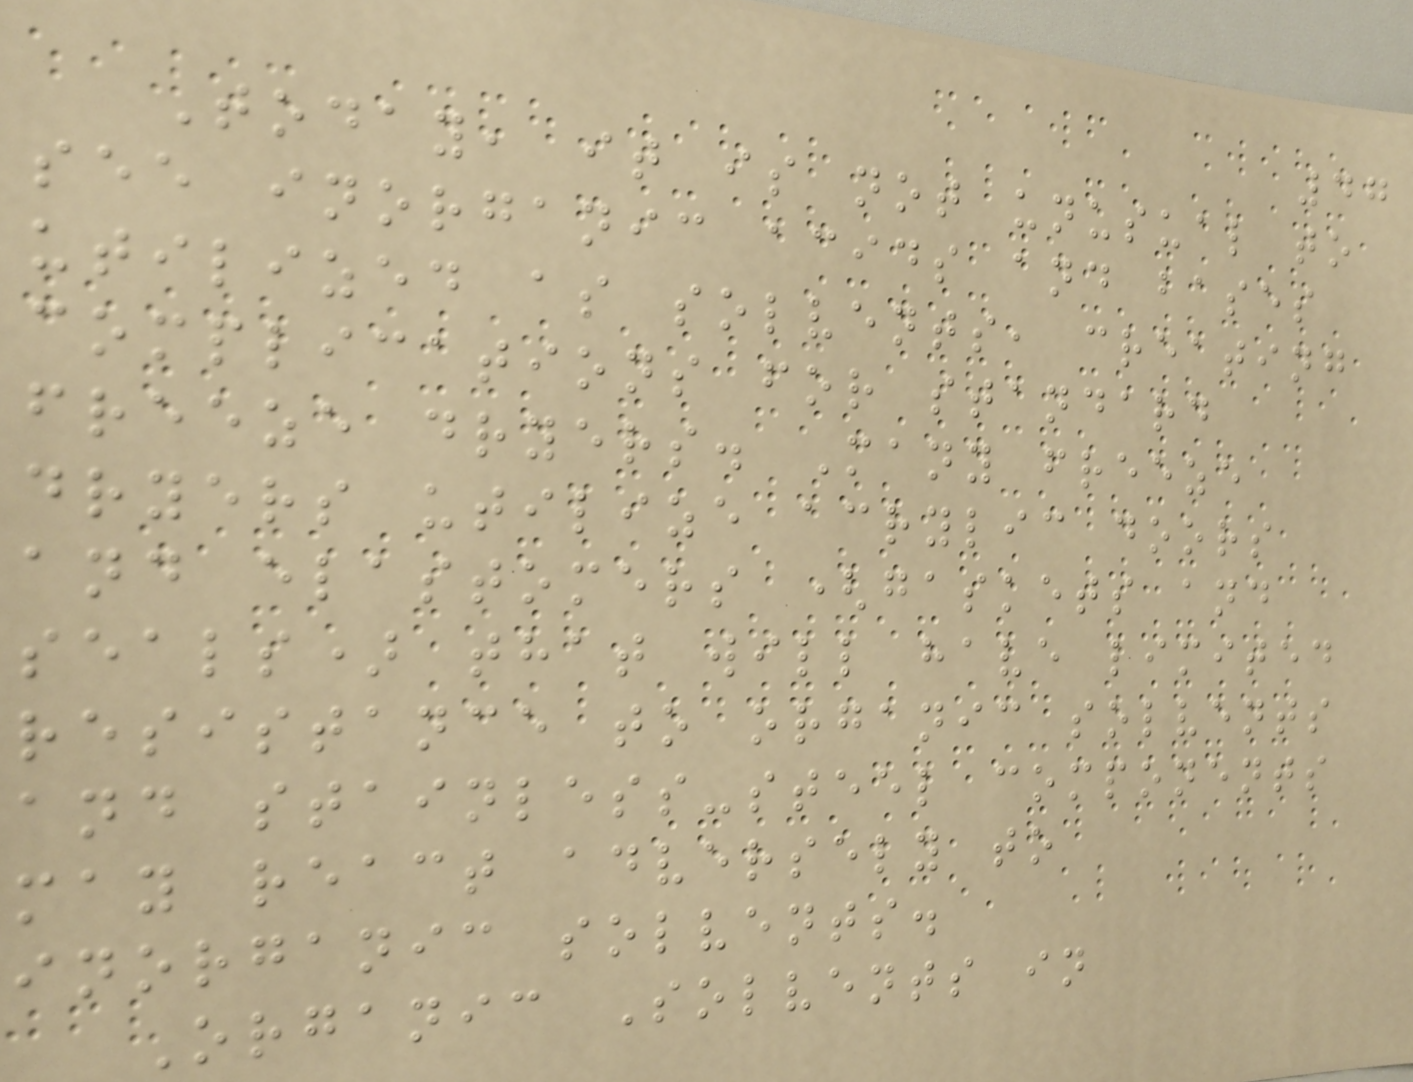47
Today, it is not unusual to
see inorganic acids and bases
utilized as solvents, creating
complications for standard
freeze dryers. Many freeze
dryers utilize acrylic doors
and elastomers (gaskets and
seals) that will have limited
resistance to organic solvents
and stainless-steel components
may react adversely to
inorganic solvents.
Organic Solvents in
